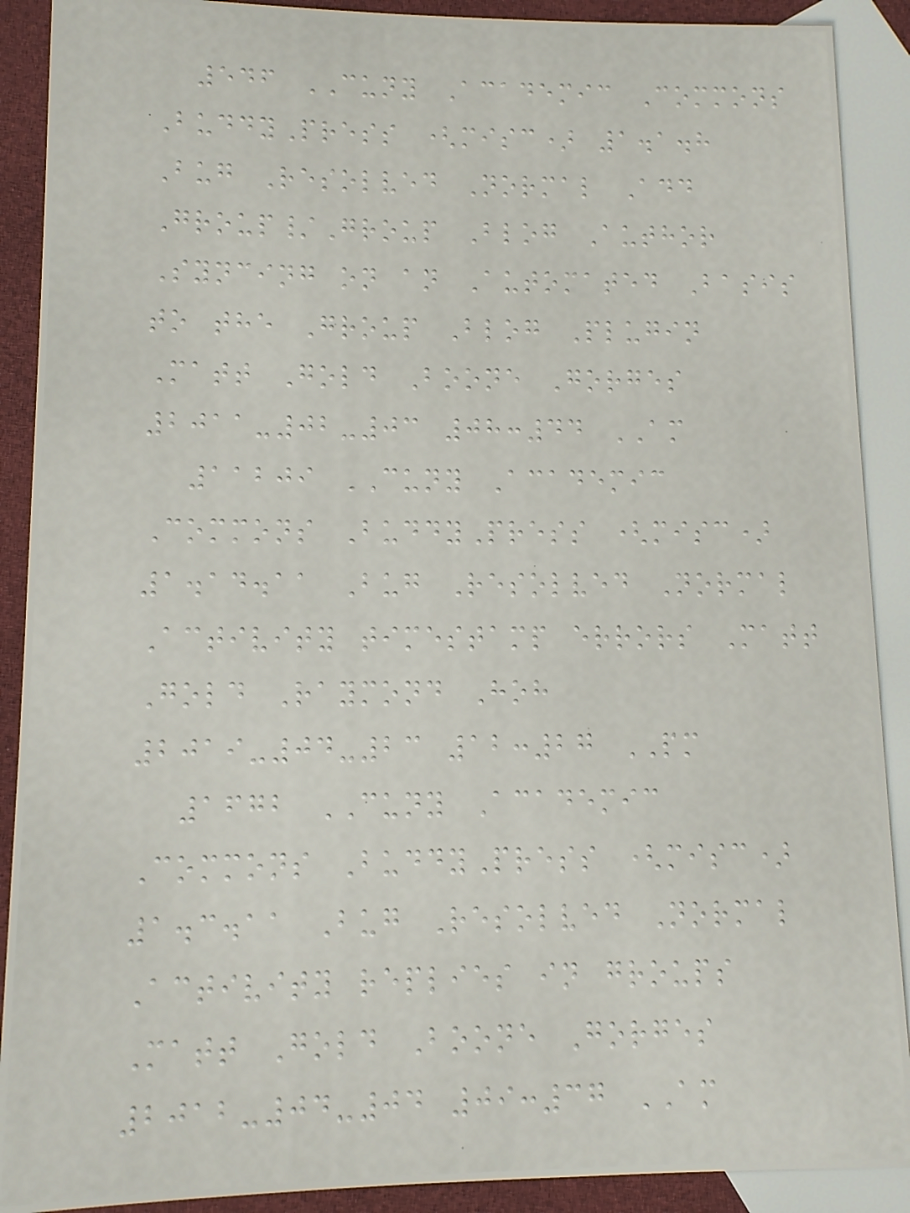546 CUNY Academic Commons
BuddyPress (misc) 1.1.8
Bug Resolved Normal Add
Group/Group Blog Author
Syncing on an Automated Basis
to the Group Blog Plugin
Matt Gold Boone Gorges
2011-02-03 08:44 AM
11209 CUNY Academic
Commons BuddyPress (misc)
1.14.11 Bug Resolved Normal
Activity timestamp errors Matt
Gold Raymond Hoh
2019-04-23 12:27 PM
1672 CUNY Academic
Commons BuddyPress (misc)
1.3.11 Bug Resolved Normal
Activity replies in groups
Matt Gold Boone Gorges
2012-04-04 09:37 AM
